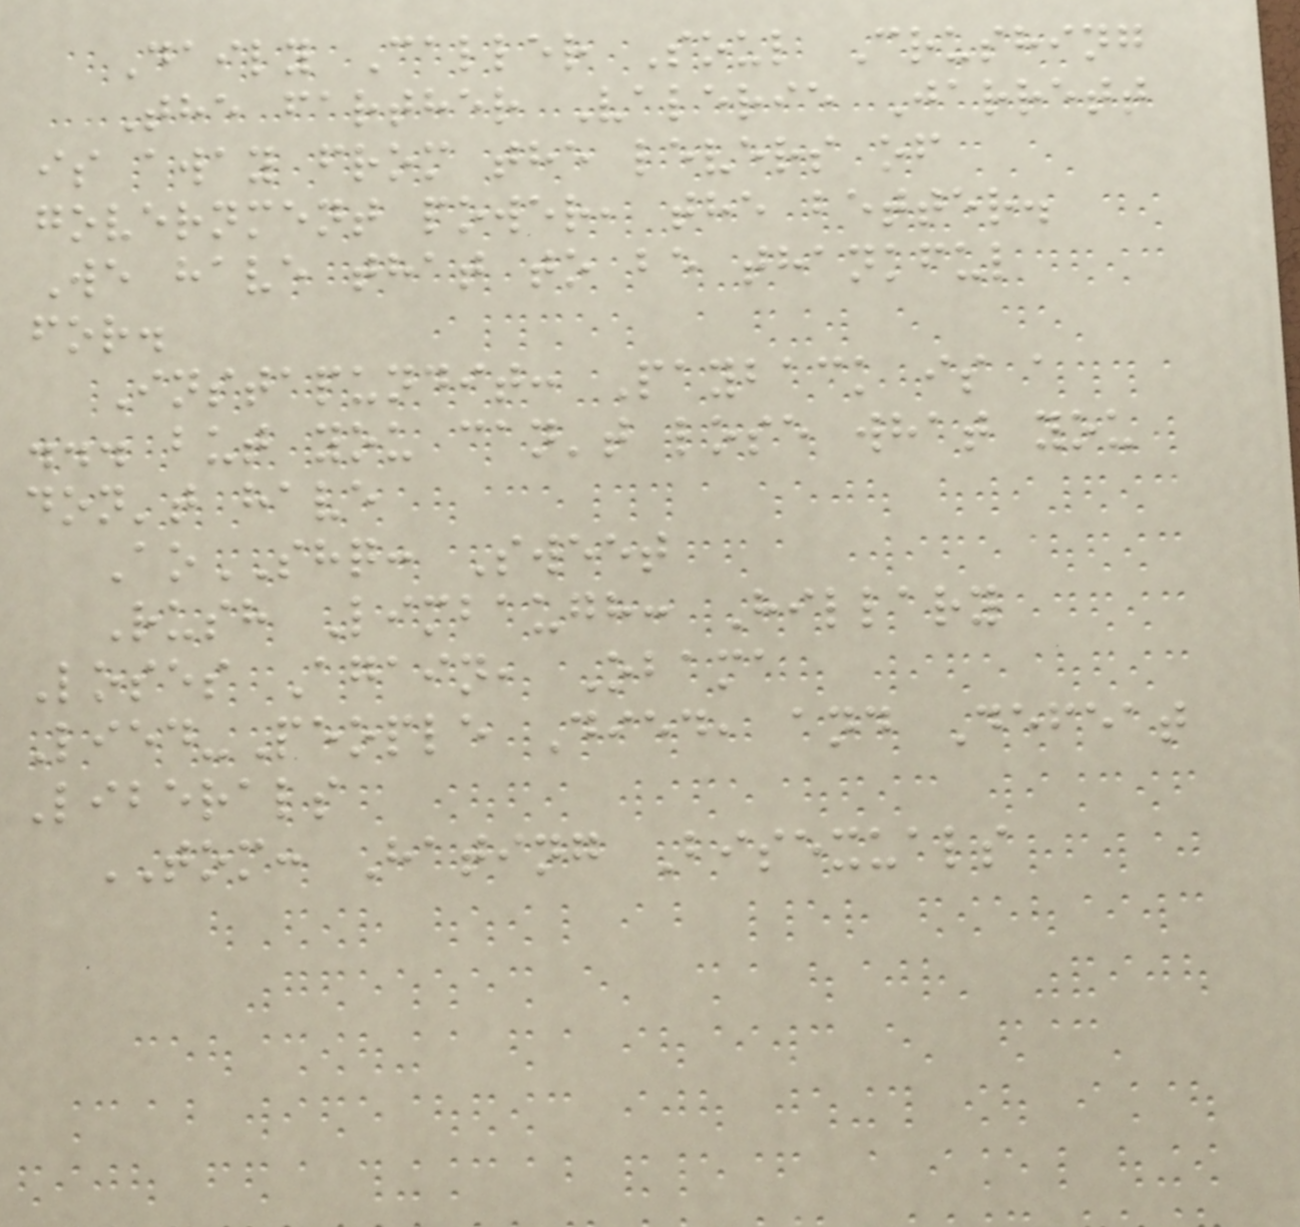Daily Caller Soul Crushing
The farther Valerie Jarrett
is away from the levers of
government power, the better.
We have that to be thankful
for.
Instapundit: Payback is a
... but you can't lose what you
don't have
AoSHQ: Sweet
Rush Limbaugh: Hillary
Loses Again, Obama
Lied-People Died, and Defeat
Liberals
TOM: Hating Bisexuals
